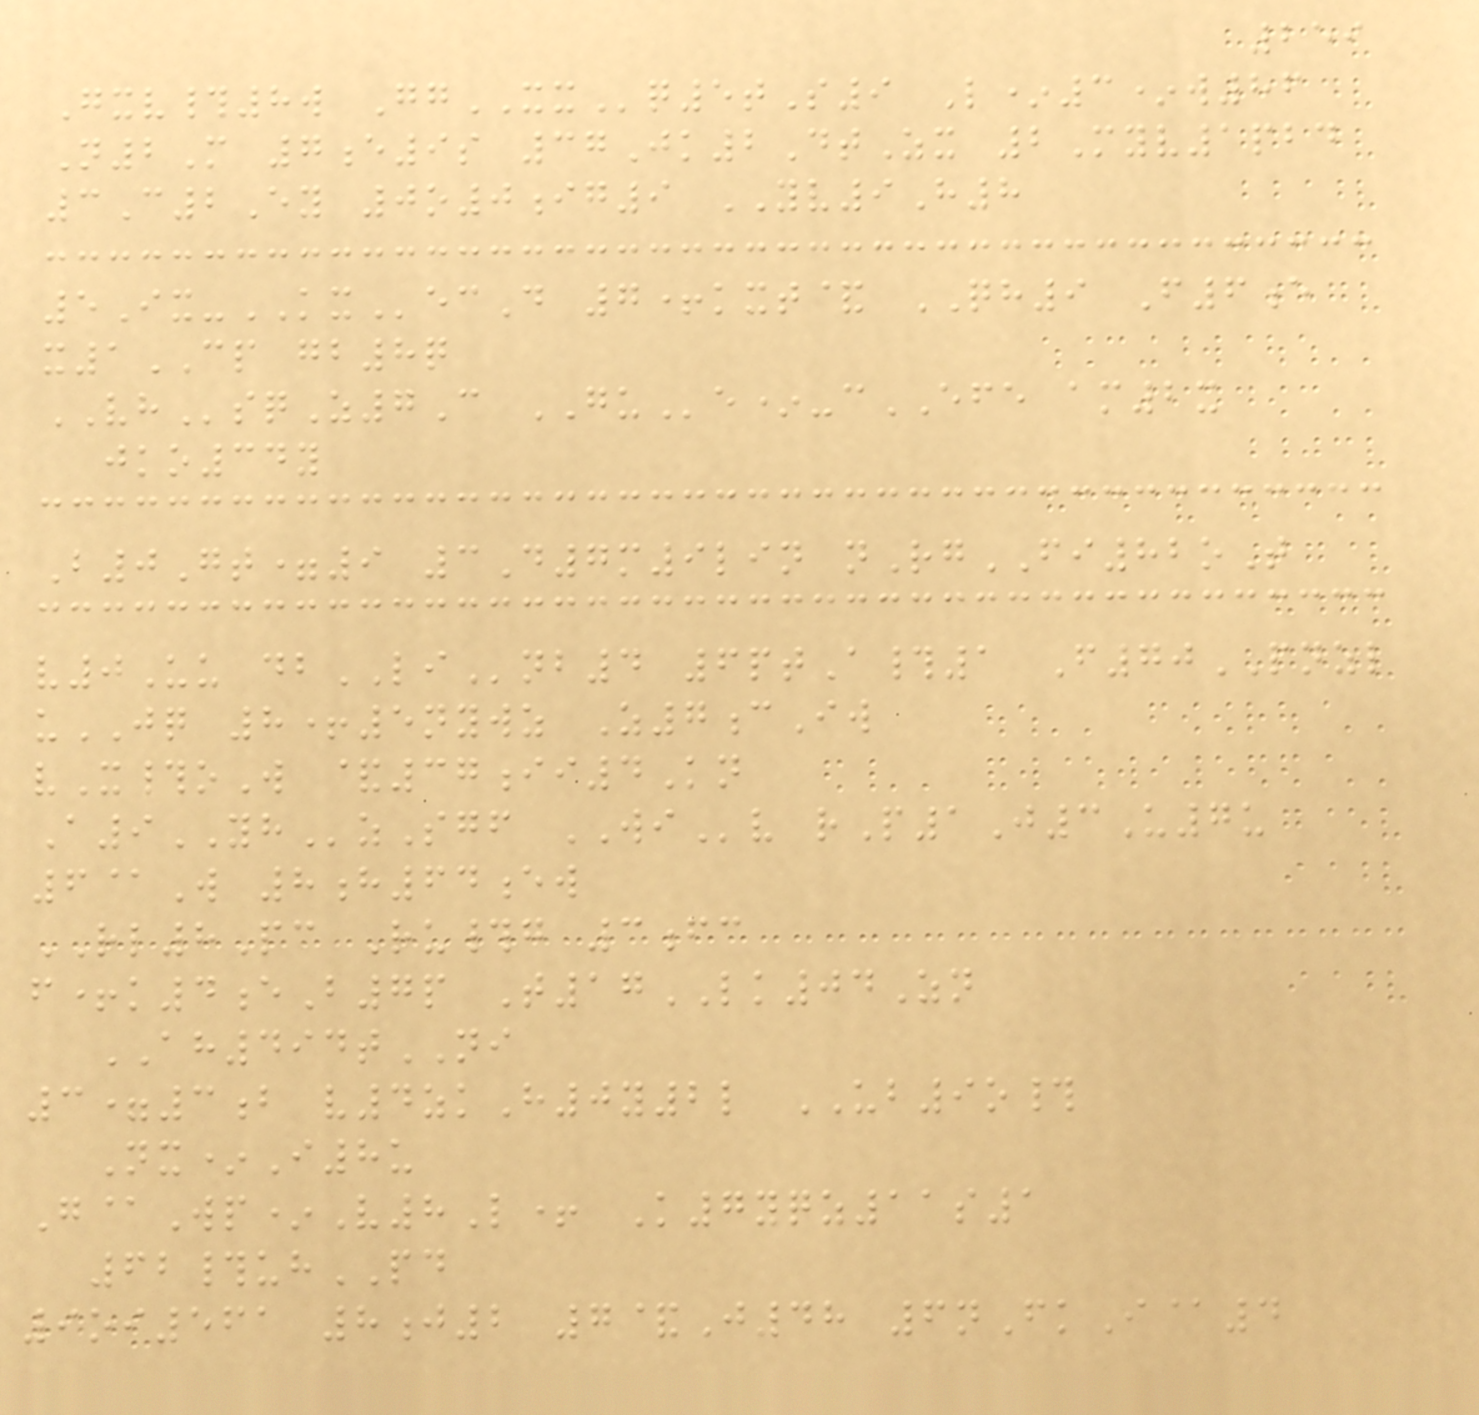259
Gxv#8w GgXXq5tS9 L*3*w86
N2M 7e9s 37Jk2DtZx 2Myv1pbd
3C2Ey 0o0ig9 YV9H8
5Ix-KXecD 7+kxt& QH9 F6e
x1CP gb8q
VHsqZ7C GUe*-cEFE am2x
jko34y
B0Gt=9 3D7m9lin nRgFI82oT
v0Uu dbLInb4 6ptA#1 F70PNZL
uJQ 8+5nywz Z7cIw
vX#oW &37ii4Kn
A9YHzSgf WIv rP1J3U7u
6@W 8h64ew
RL8Pc Ru#g 3fc
f+k4eB7p T17LK04Zn
AH494tNI
3=3b v4zkH0y2l UB9o#
Nx*I8u
G@Wp*V8L+ K7yqz11s1
62#uhPD
9oi561 8j2 7&J48 6nFkI@4
